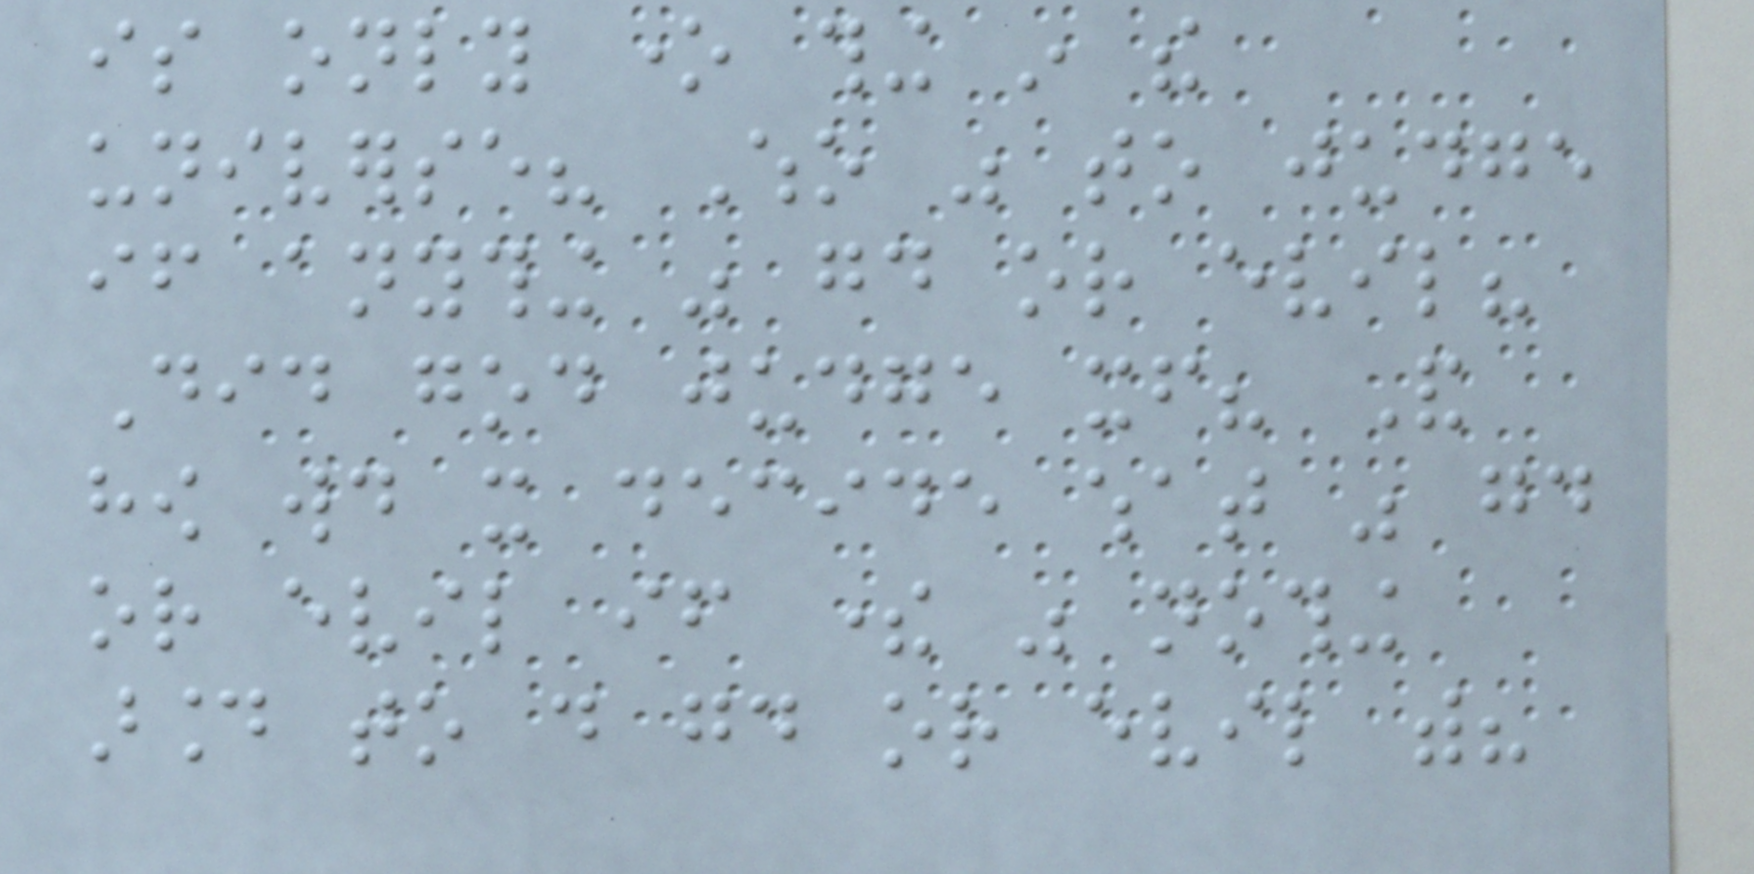is only one thing in the
universe? Who was to judge
if anything was good or evil?
Did god judge itself? And
how would it decide what was good
or evil if there was nothing
around to do good or evil with?
